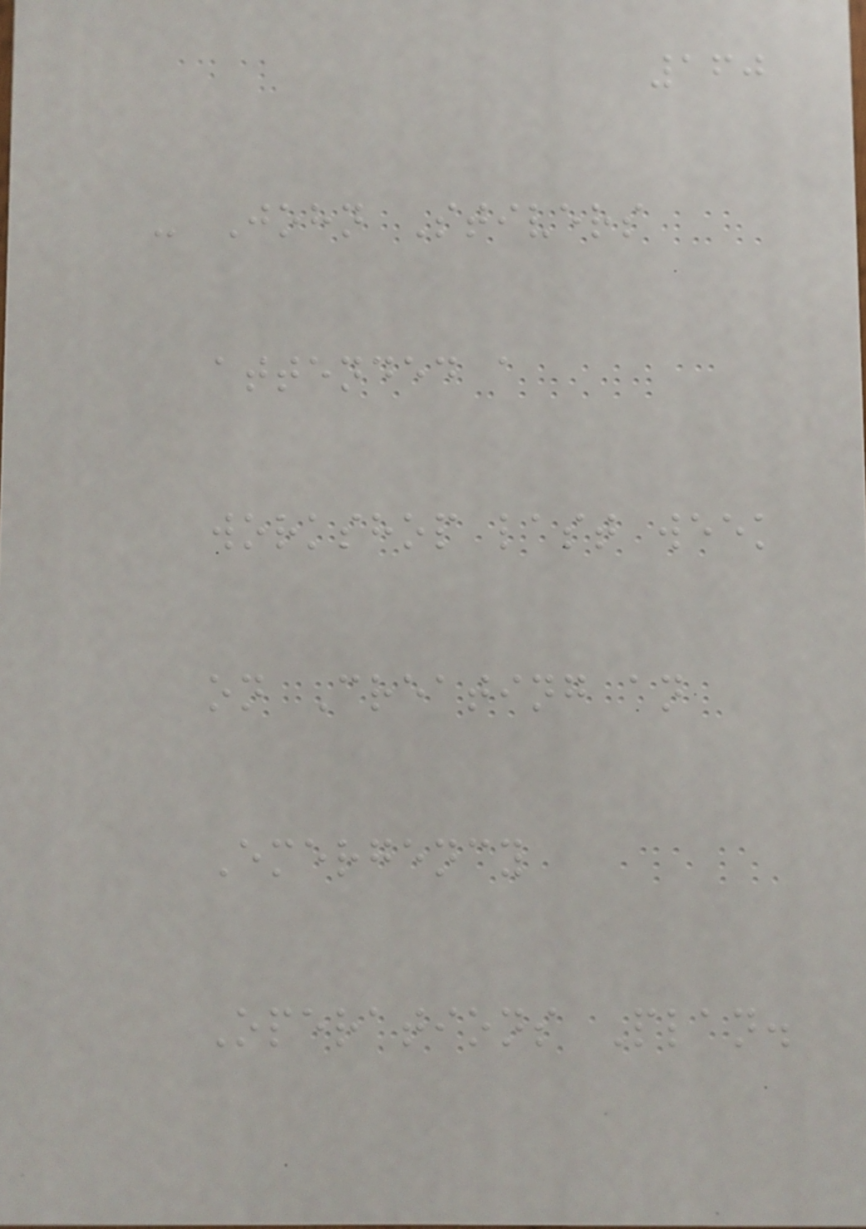160
- John Stivers
attended a
workshop last week
on Creating an
Emergency
Operations Plan.
